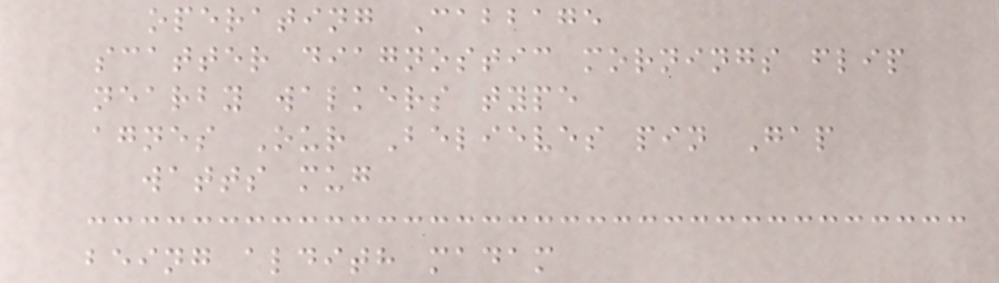operating Cabbage
scatter diagnostic mornings flip
nearby walkers type
agnes Our Believes pin Gap
watts mug
being aldith madam
